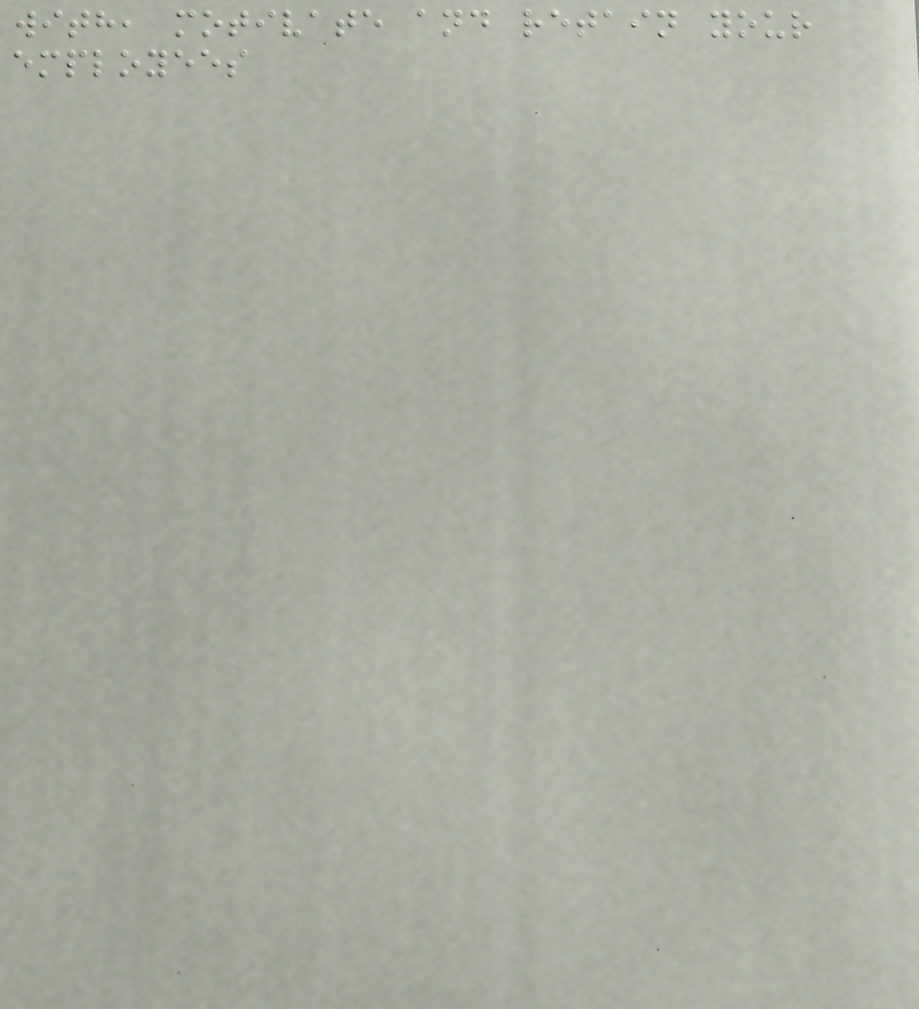with, motivate and retain your
employees
